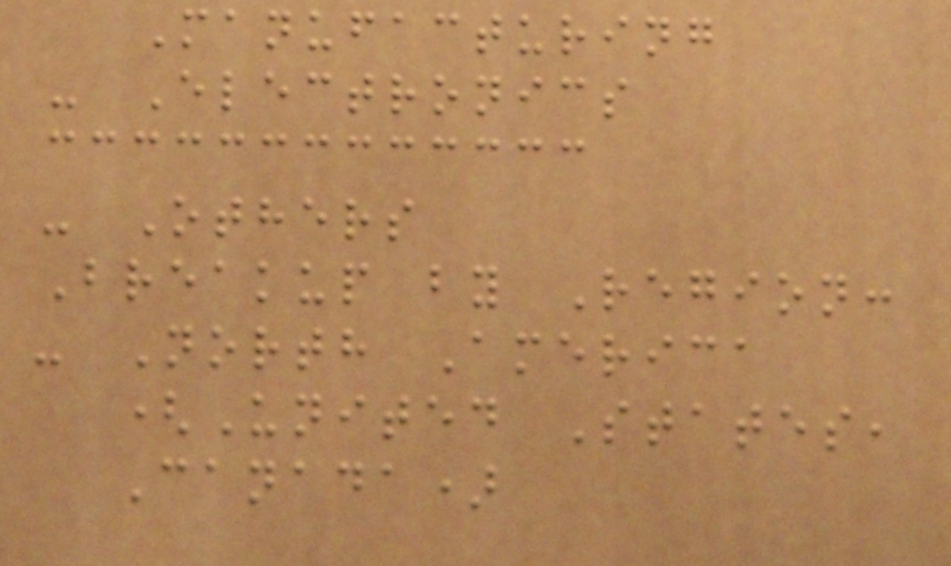Manufacturing
- Electronics
- Others
Breakup by Region:
- North America
(United States,
Canada)
